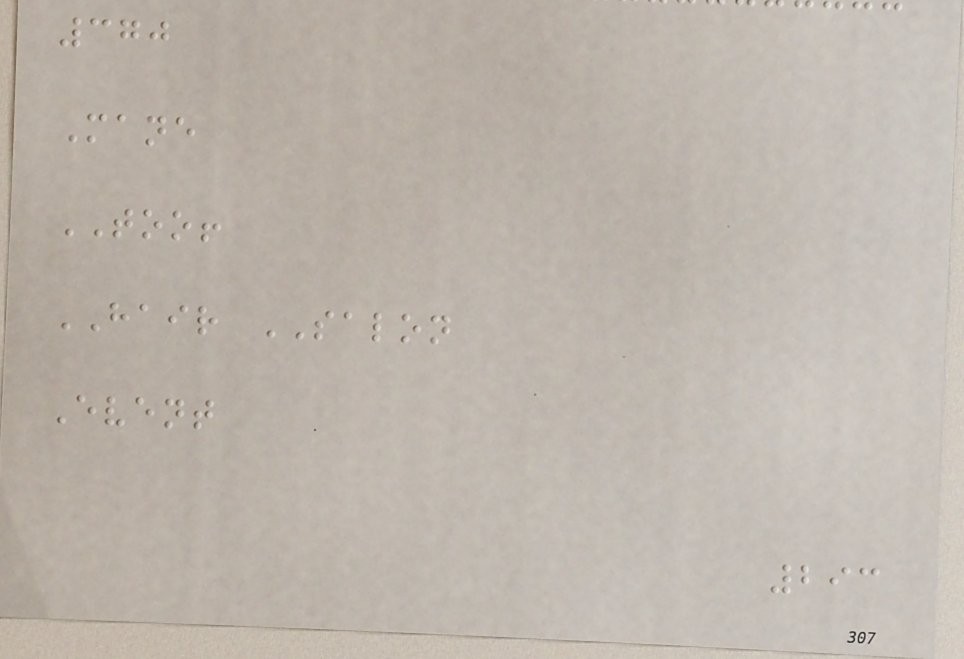370
Mane
TOO!
HAIR SALON
Event
293
